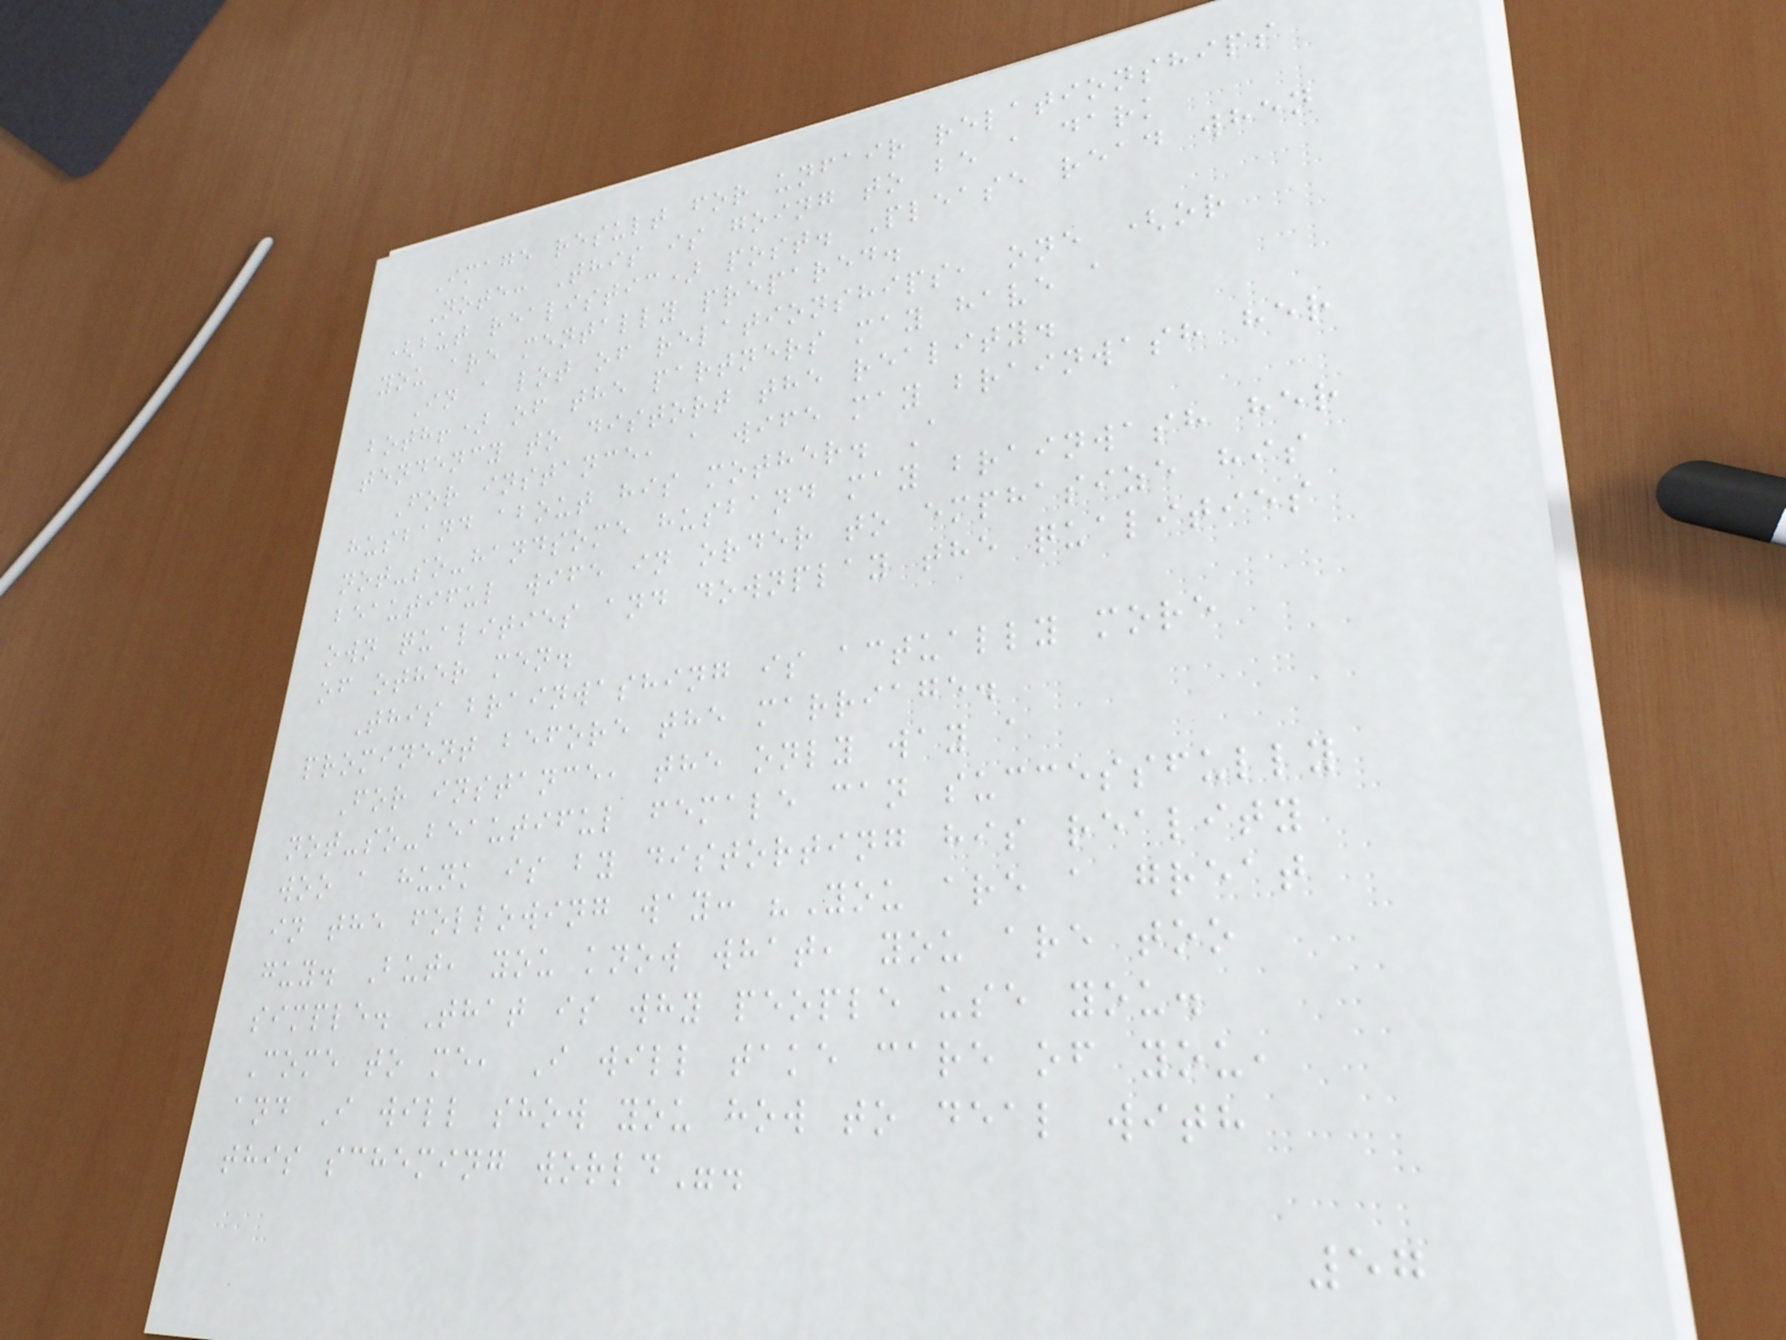Image result for unfair relationships
Note: This is going to be a dark
(but realistic) post. Please read when
you are mentally prepared.
In a lot of relationships, one (or
both!) of the partners may have a
tendency to distort the reality.
For instance, a wife may brainwash her
husband about his mother. A
not-so-handsome husband may brainwash her
beautiful wife in order to emphasize his
own qualities and downplay the qualities
of other men.
This brainwashing is actually more
prominent before the marriage.
For instance, the only way a
not-so-beautiful female can successfully
woo a hunk is by distorting his reality
in the following way: "You are a great
guy. But, you know what, you are too
simple. That is why people use you.
Come to me, I will take care of you,
and I will show you how to deal with
this scheming world".
57
